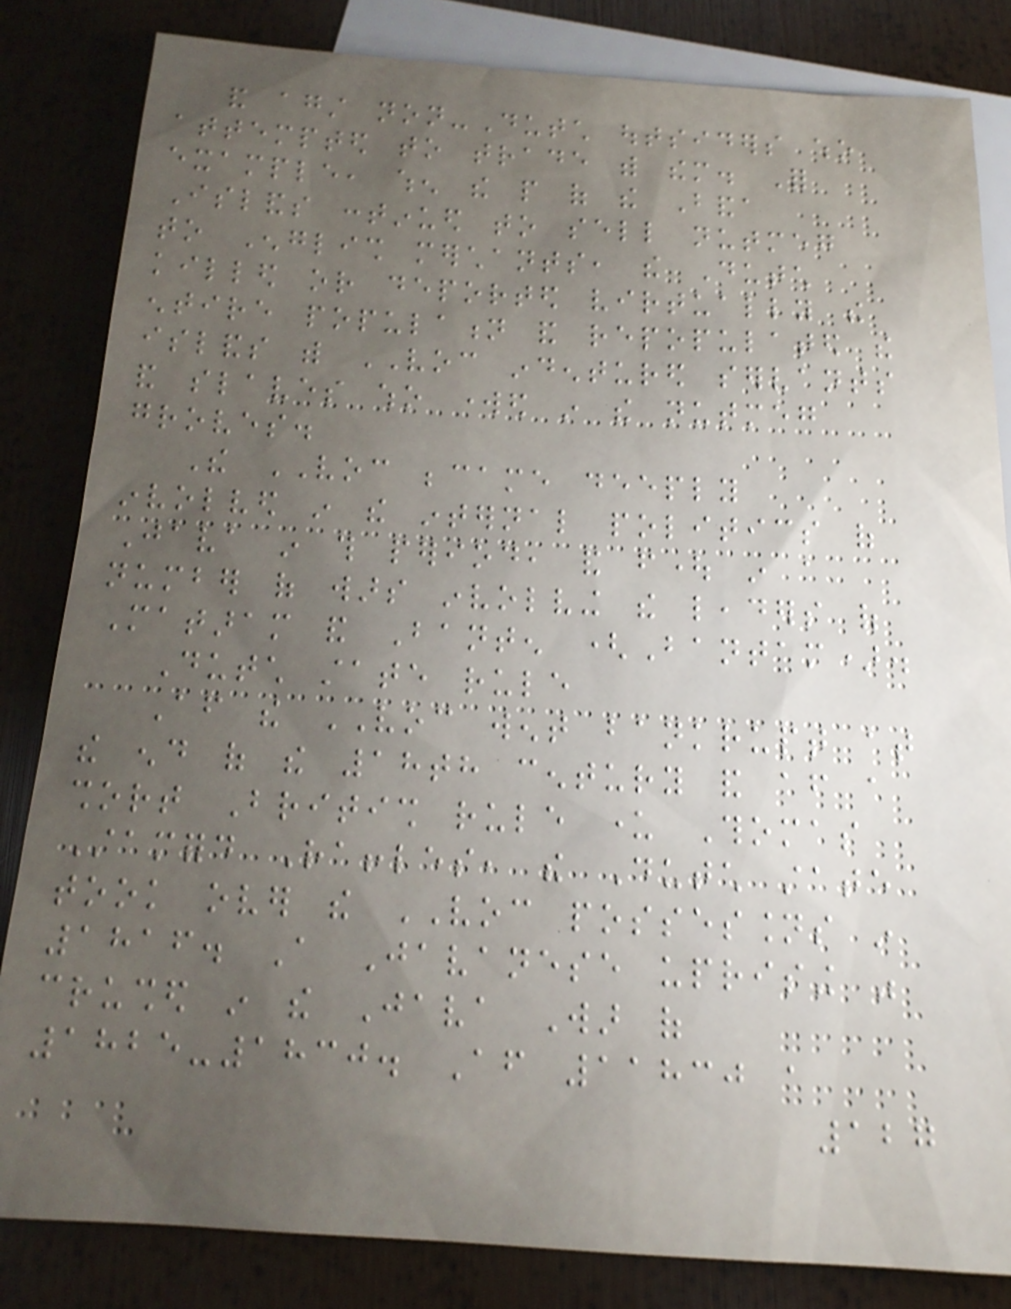and against non-Dutch outsiders who
attempted to trade with them. For
example, when the people of the Banda
Islands continued to sell nutmeg
to English merchants, the Dutch
killed or deported virtually the
entire population and repopulated the
islands with VOC indentured servants
and slaves who worked in the nutmeg
groves.
The VOC became deeply
involved in the internal politics of
Java in this period, and fought in a
number of wars involving the leaders of
Mataram and Banten (Bantam).
Dutch state rule
After the VOC went bankrupt at
the end of the 18th century and after a
short British rule under Thomas
Stamford Raffles, the Dutch state
took over the VOC possessions in
1816. A Javanese uprising was
crushed in the Java War of
1825-1830. After 11830 a
127
